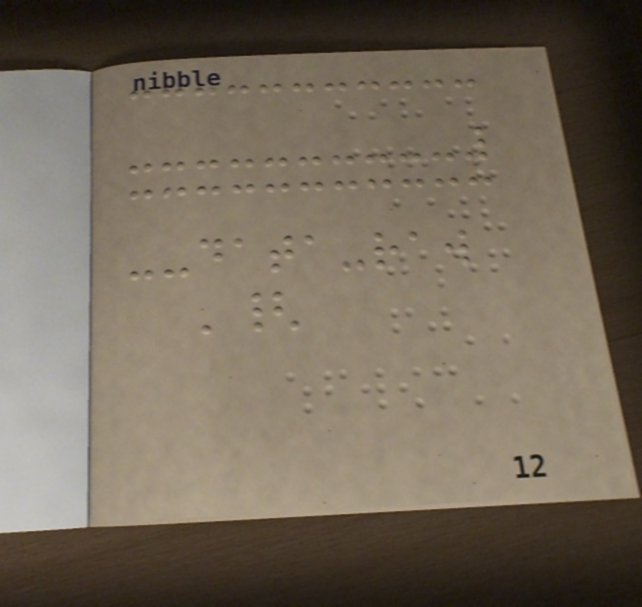--data-raw
'{
